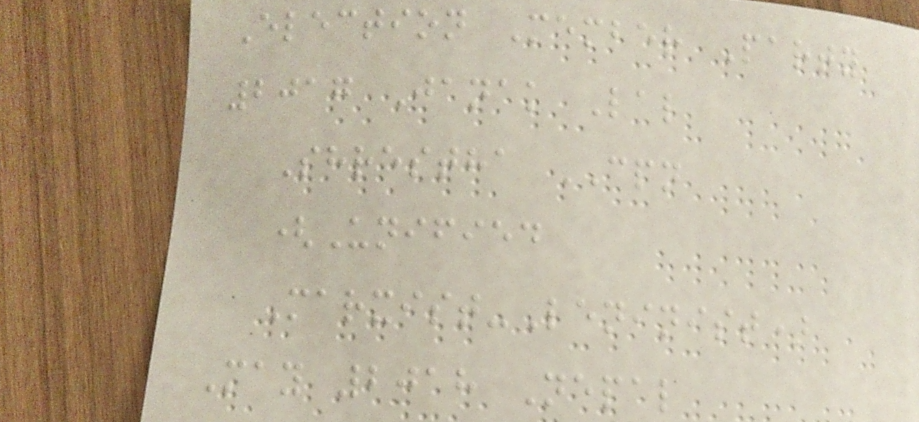Election Member Party
2017 Janak Lal
Shrestha CPN
(Unified
Marxist-Leninist)
May 2018 Nepal
